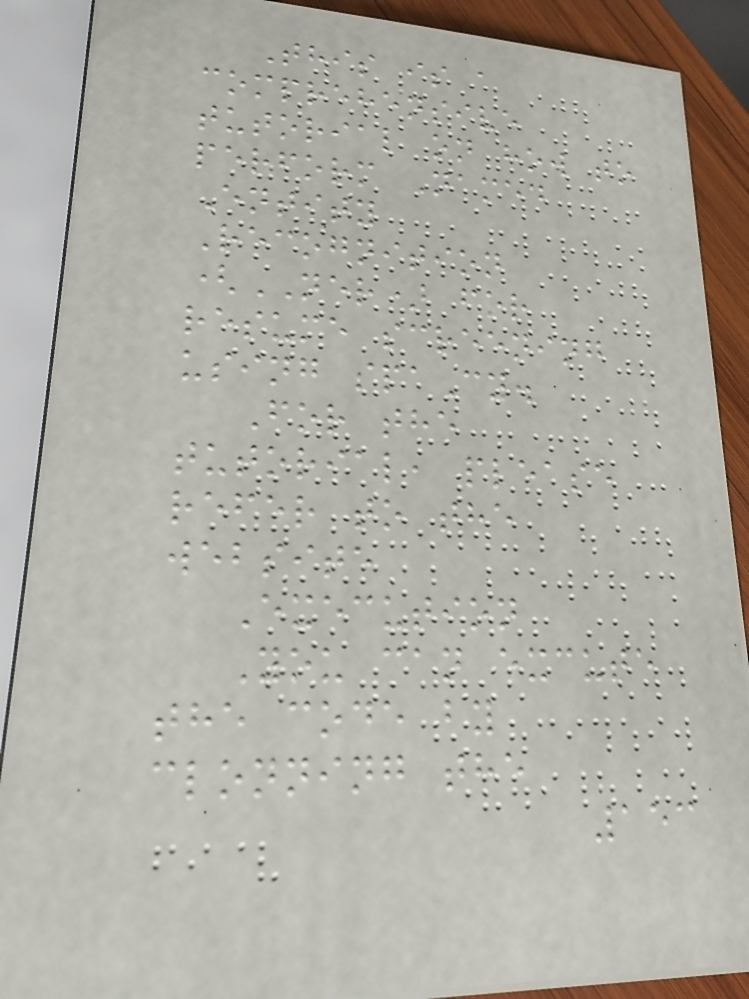This is a
comprehensive
tutorial on how to
perform Named
Entity
Recognition
(NER) for
resume screening
using spaCy.
For the
tutorial, please
refer to the
website
Execution
You can excute
the code by
clonning the
153
